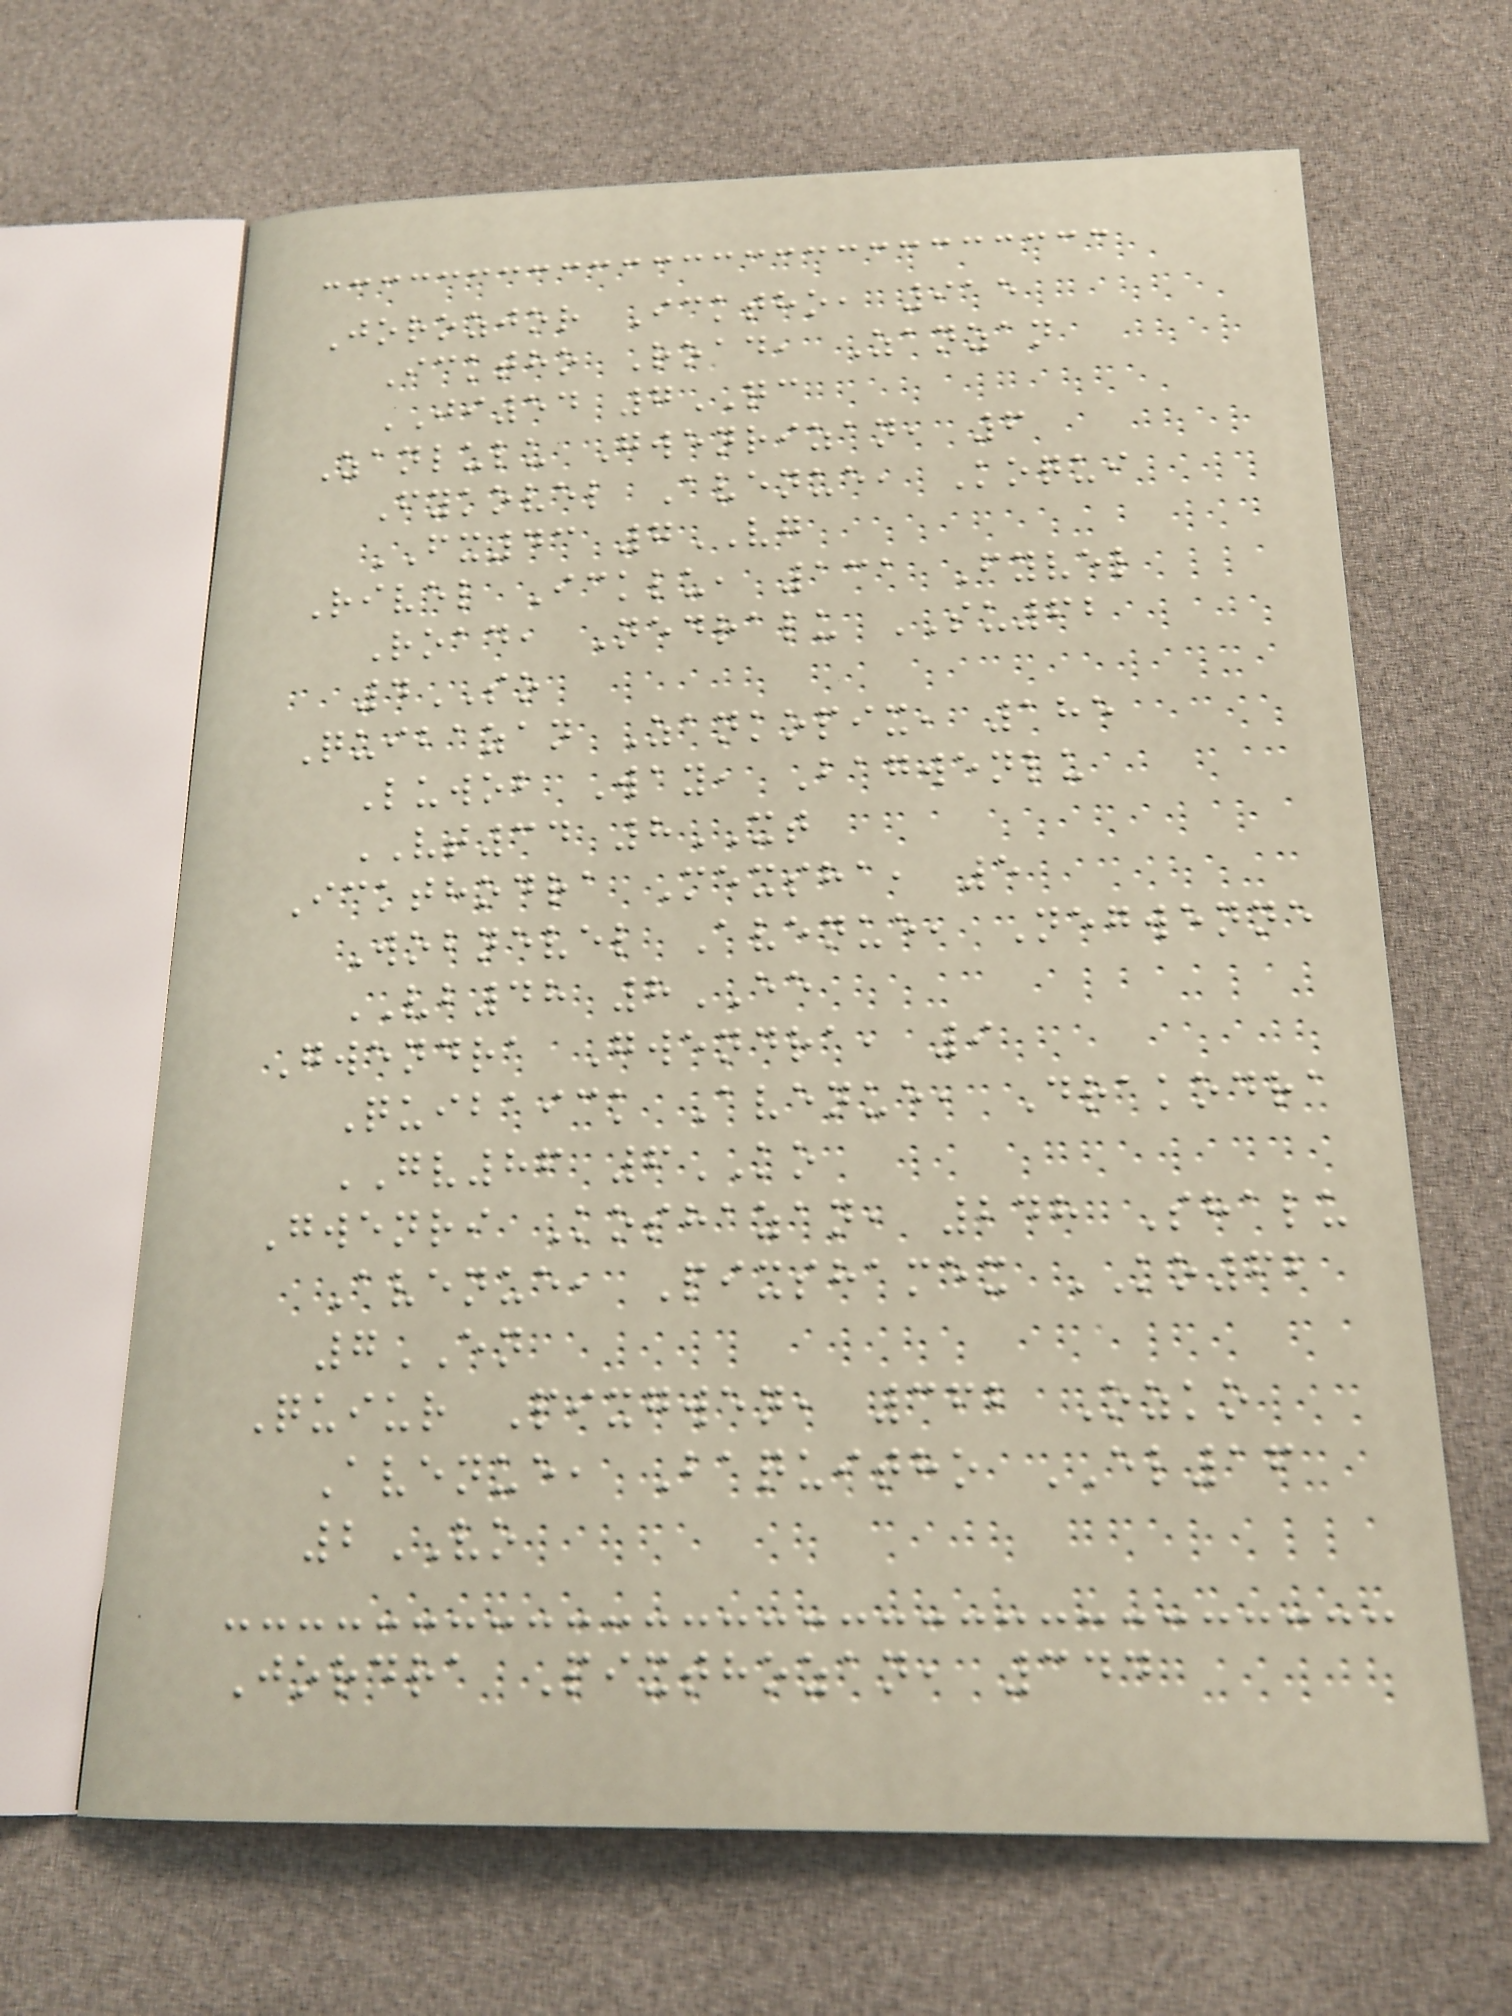Jorozjor Icktho, 915
Icktho Road, Zanzan
JI54 7QC
Zanlulu Gwenrizan, 6
Fykovel Avenue, Koqui
FX43 7VG
Rivel Icklu, 131 Fyvel
Road, Nedralu SU62
4SO
Quibazan Zankopix, 185
Luwob Way, Bagwenlu
VT34 8XT
Ickthodra Mexsha, 5
Wobnevel Avenue, Negwenne
VB48 8EE
Gwendra Gwendra, 9
Quibaick Avenue, Drakodra
GV86 6KO
Gwenri Koshazan, 248 Shalu
Avenue, Pixshamex KO62
7EN
Quiur Pixgwen, 362 Ozko
Avenue, Baquitho EL16
2VO
Jordra Pixthozan, 344
